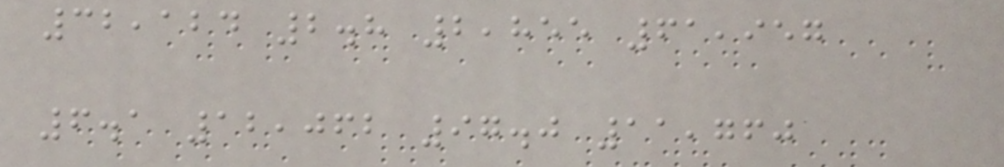32,124 2.8 2,855 61,957
6.1 12,062 97.0 11,760
